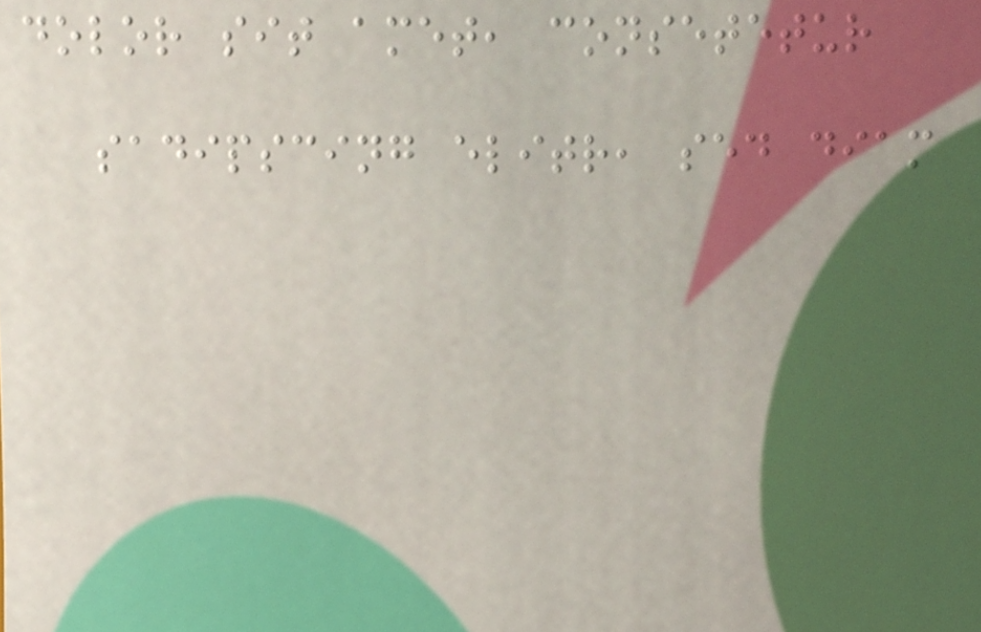dolor sit amet, consetetur
sadipscing elitr, sed diam
